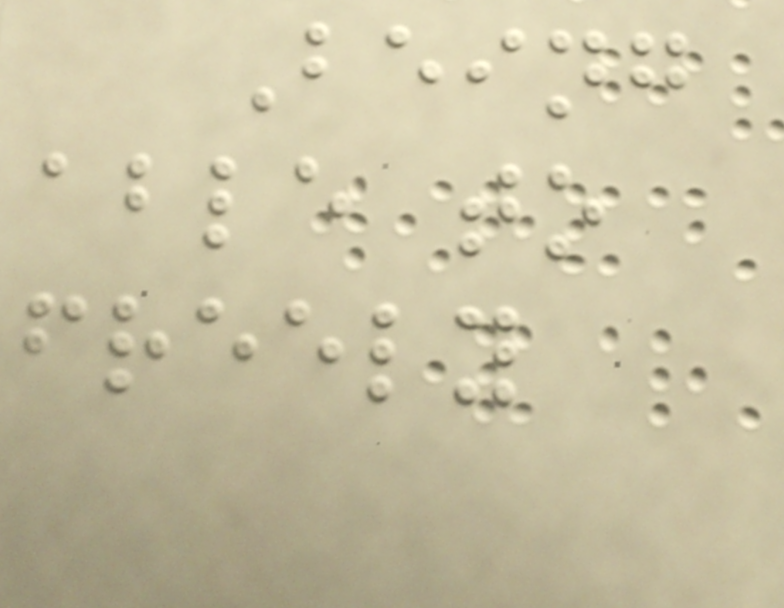Being
able to
freely
